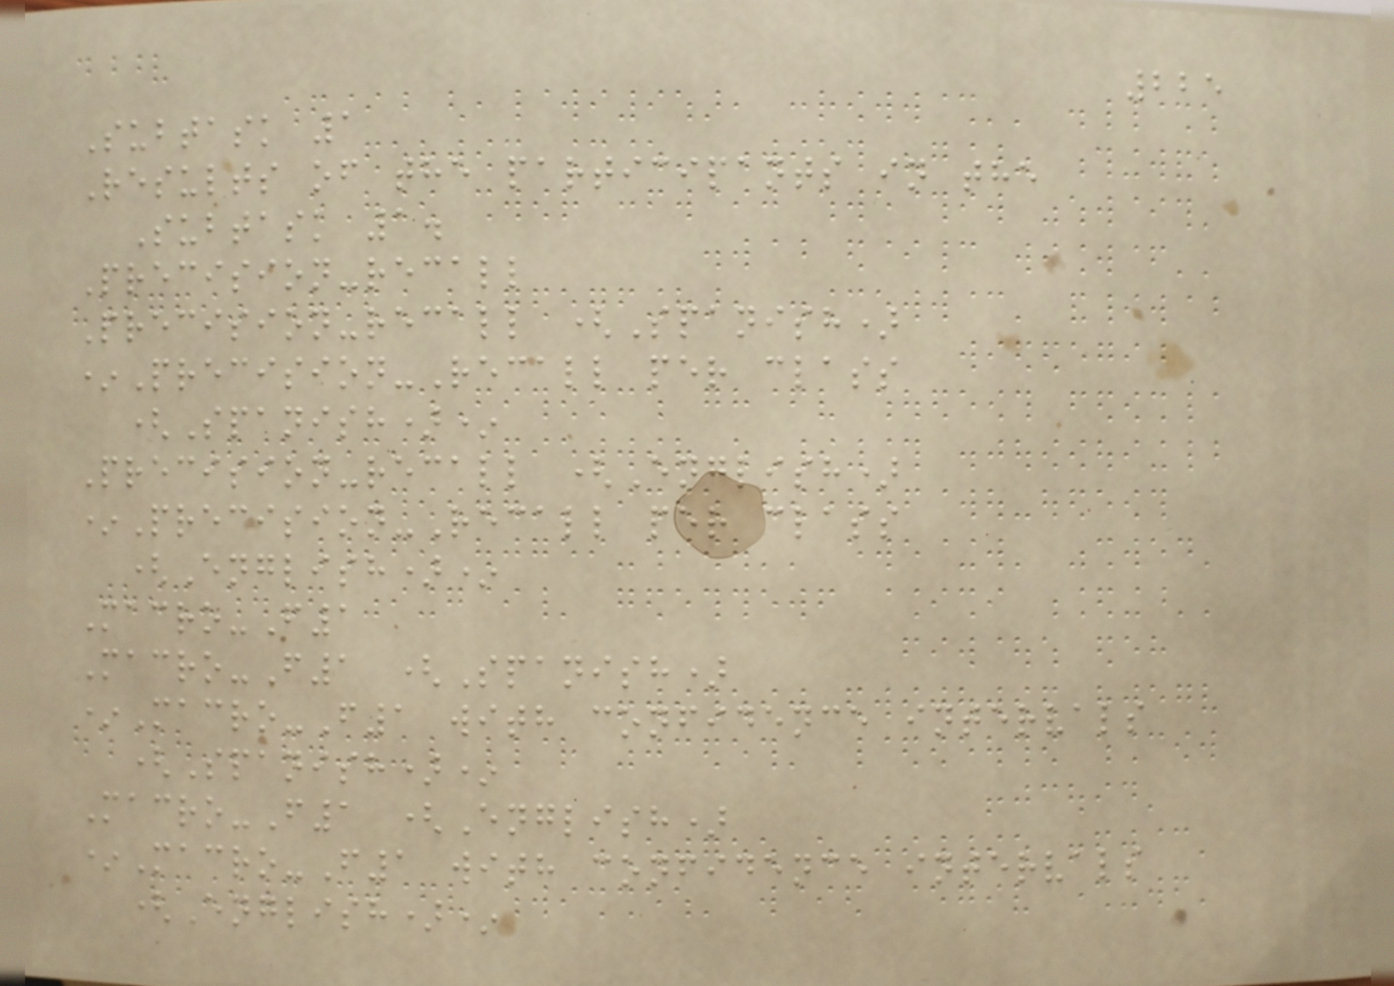225
Subtask 1
Results of the participants in the
Subtask 1.
Precision-recall
Precision-recall (Spanish)
*Precision-Recall per class
(Spanish)*
Precision-recall (English)
*Precision-Recall per class
(English)*
Macro-F1
Macro-F1 (Spanish)
*Macro-F1 with confidence intervals
(Spanish)*
Macro-F1 (English)
*Macro-F1 with confidence intervals
(English)*
